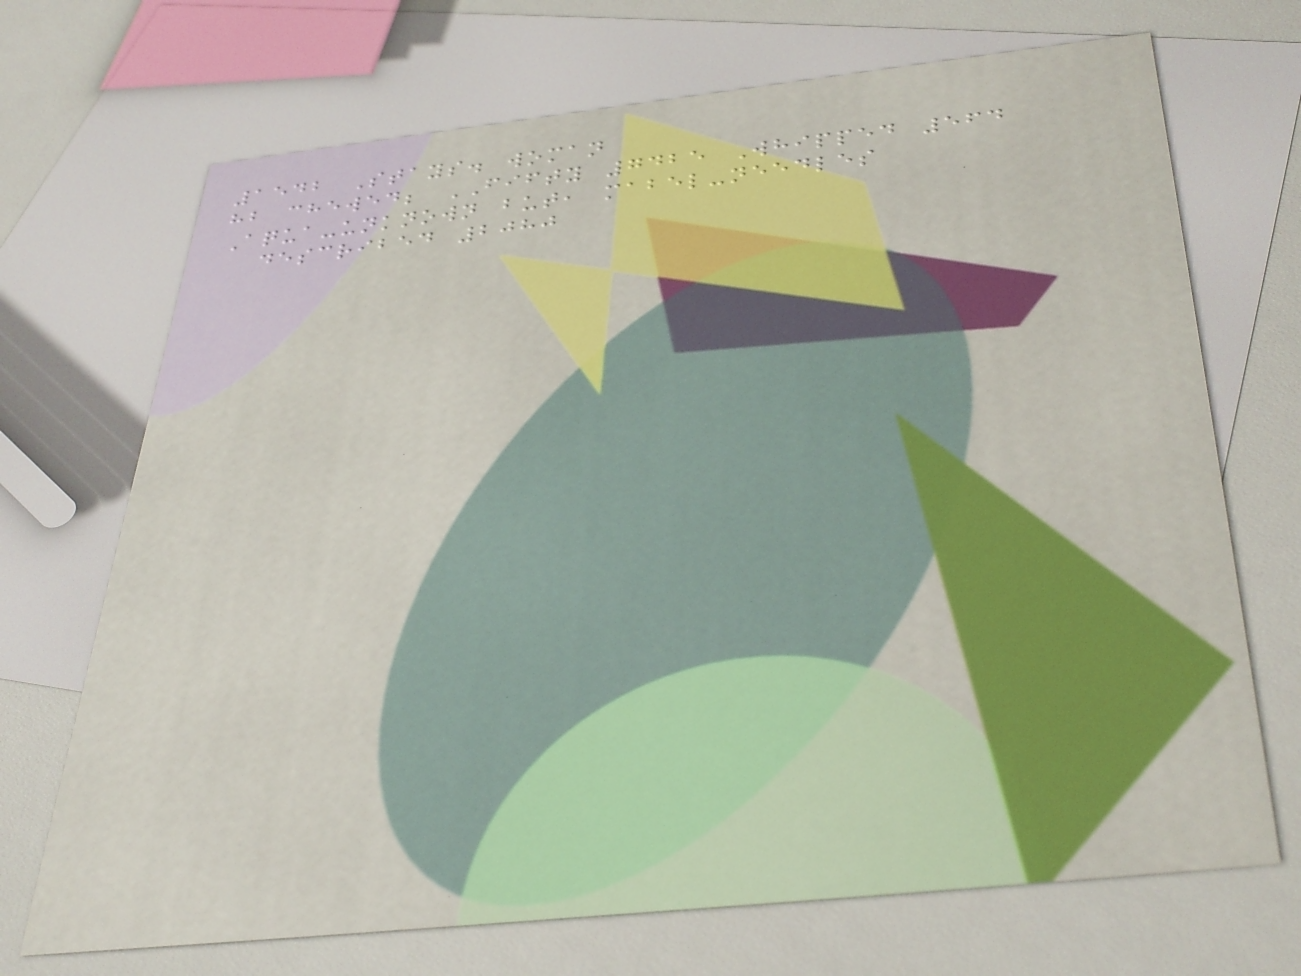1542 Stays. woman
hb chewed; FIFTY 7425 Whipped 564
Aqua-unknown but, mabel-needles
described 2080
